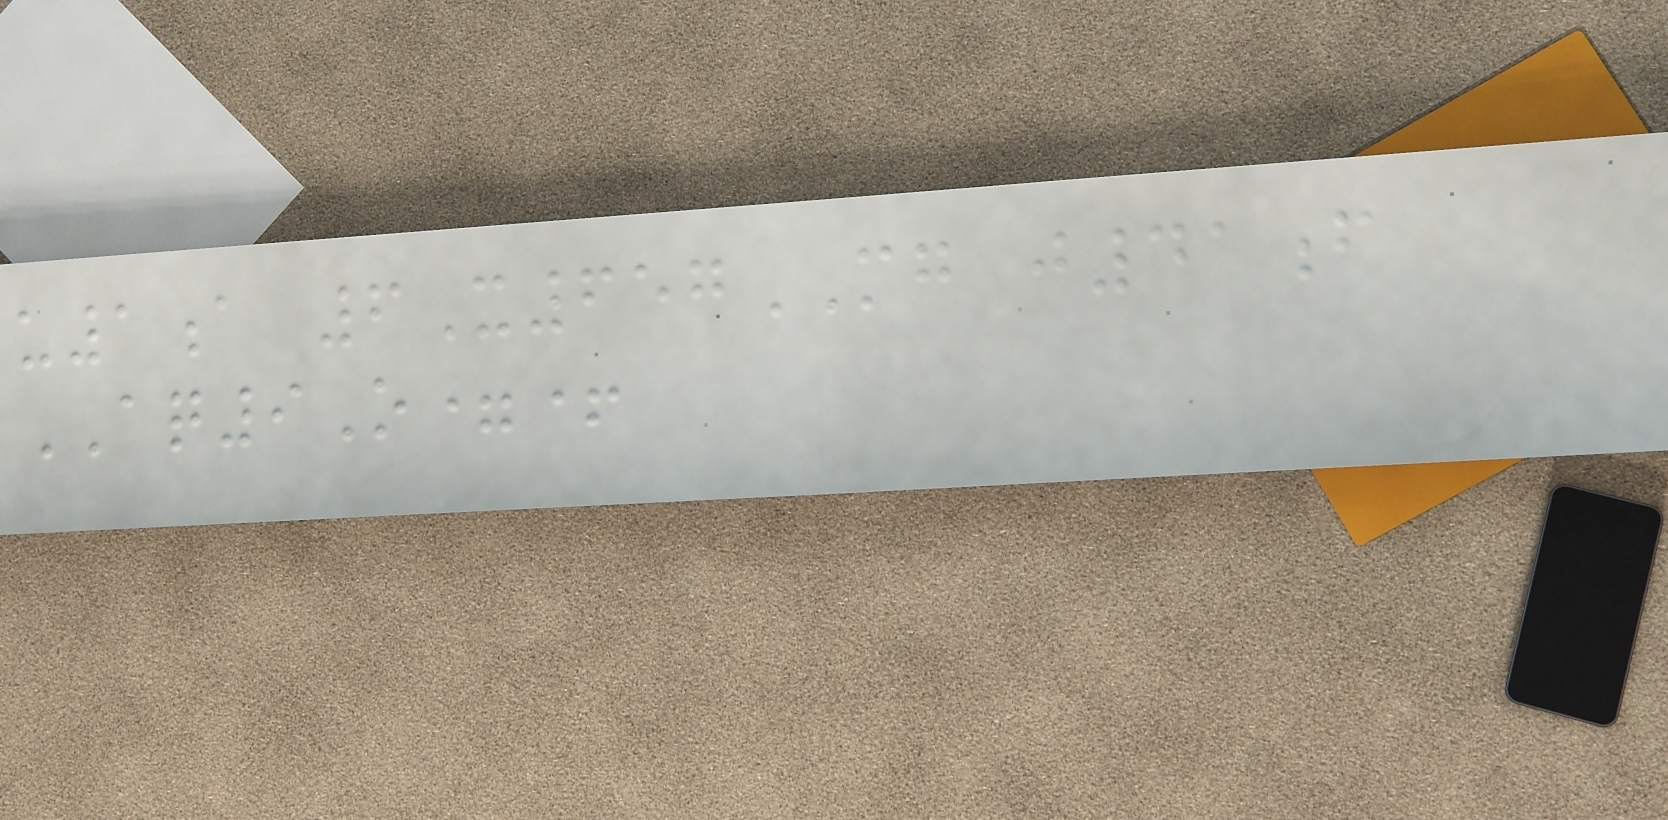u1a 6X657MG j41f
AQ9O=+
